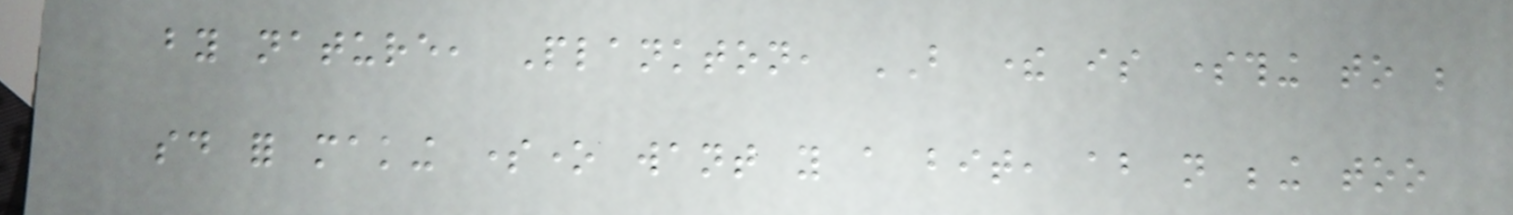by nature, Plankton, BUT there is something to be
said for making someone want you a bit, about not being too
